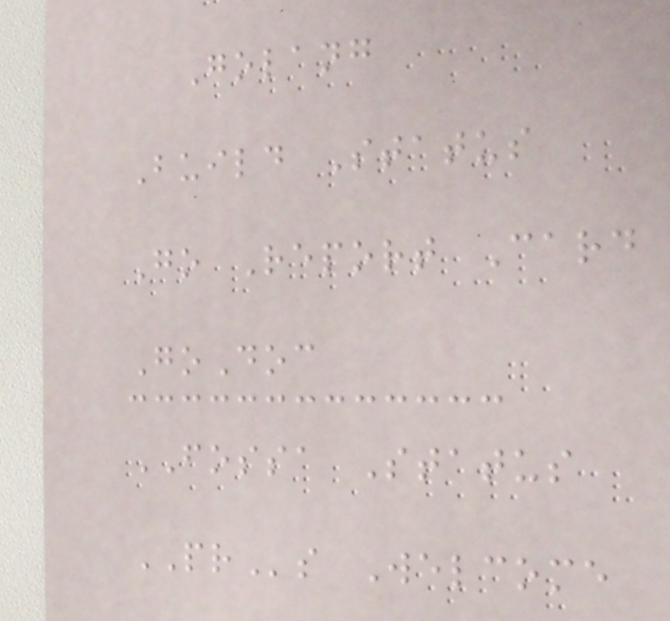Golang
Build Status
Go Report Card
GoDoc
FOSSA Status
PRs Welcome
